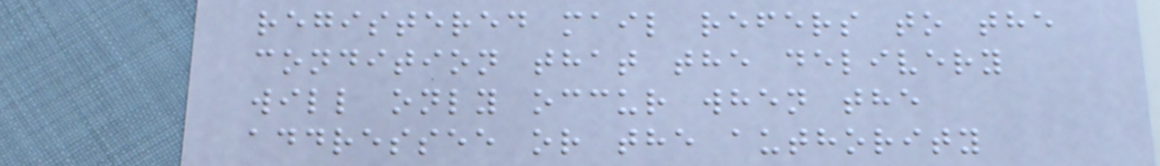registered mail refers to the
condition that the delivery
will only occur when the
addressee or the authority
